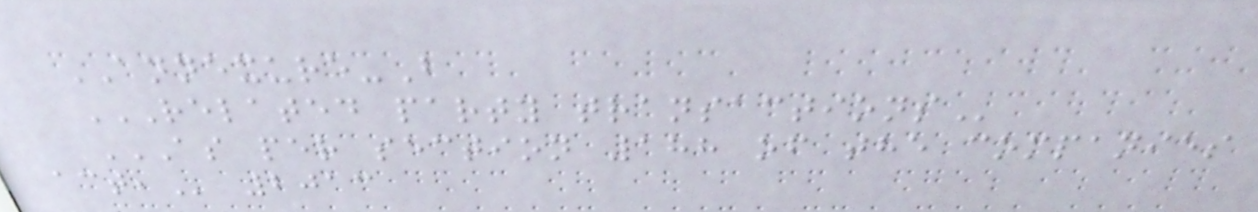ANNEXURE-B
RELATED PARTY TRANSACTIONS
AS PER SECTION 188 OF THE COMPANIES
ACT, 2013
